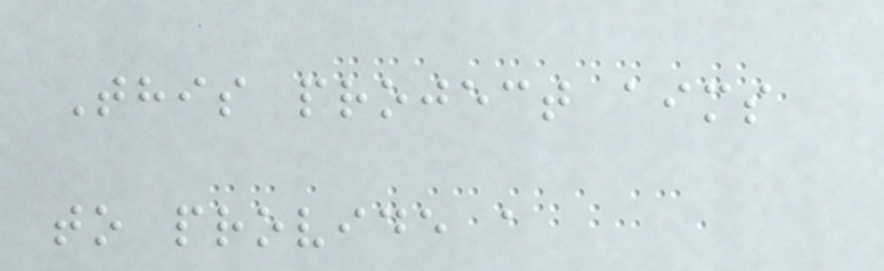This project aims
to provide a
